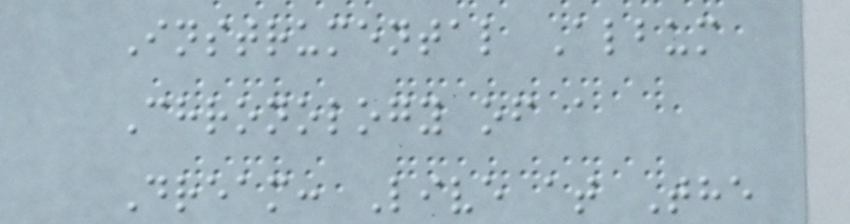Instrumental Album
Chronology of a
Dream: Live at The
